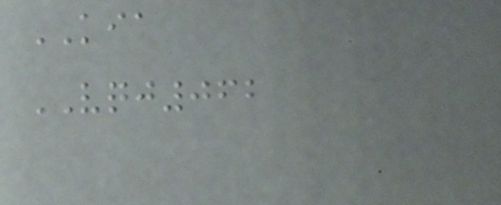KIA
VQJ062
